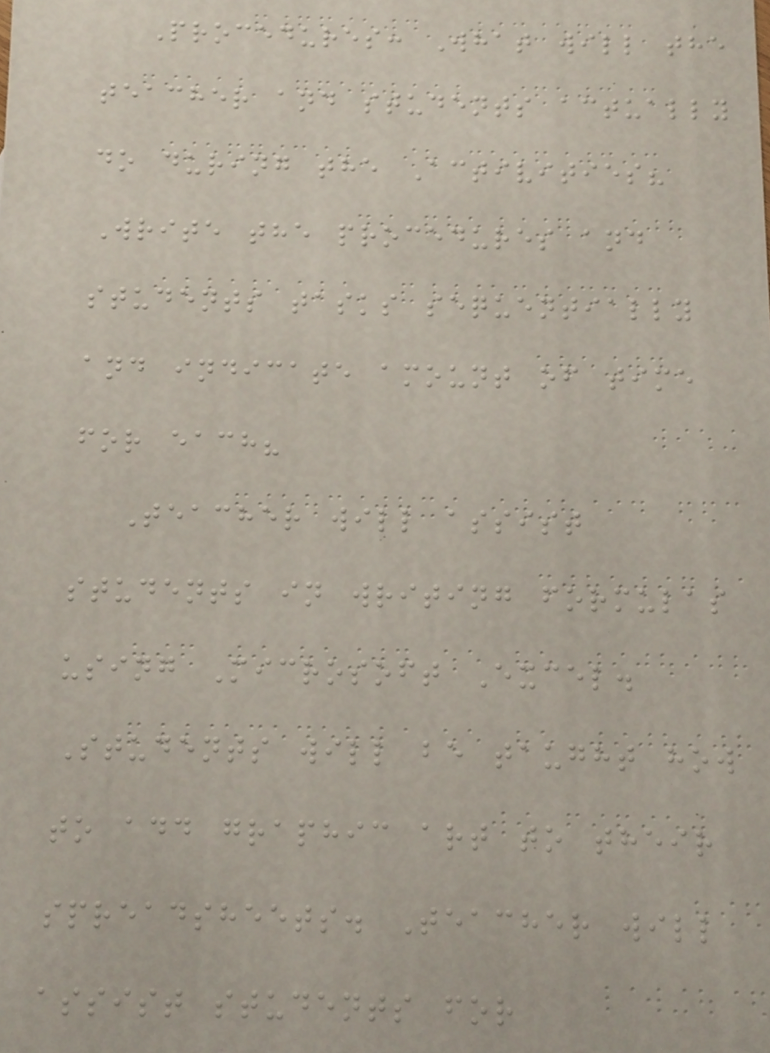Procedures: What will the
teacher and students actually
do during the Activities?
Write the procedures and
students tasks sequentially
and indicate amount of time
for each?
Teacher will assist
students in writing formulas
using Microsoft Excel.
Students will be taught how
to add graphic art to their
spreadsheets. Teacher will
assist students for
